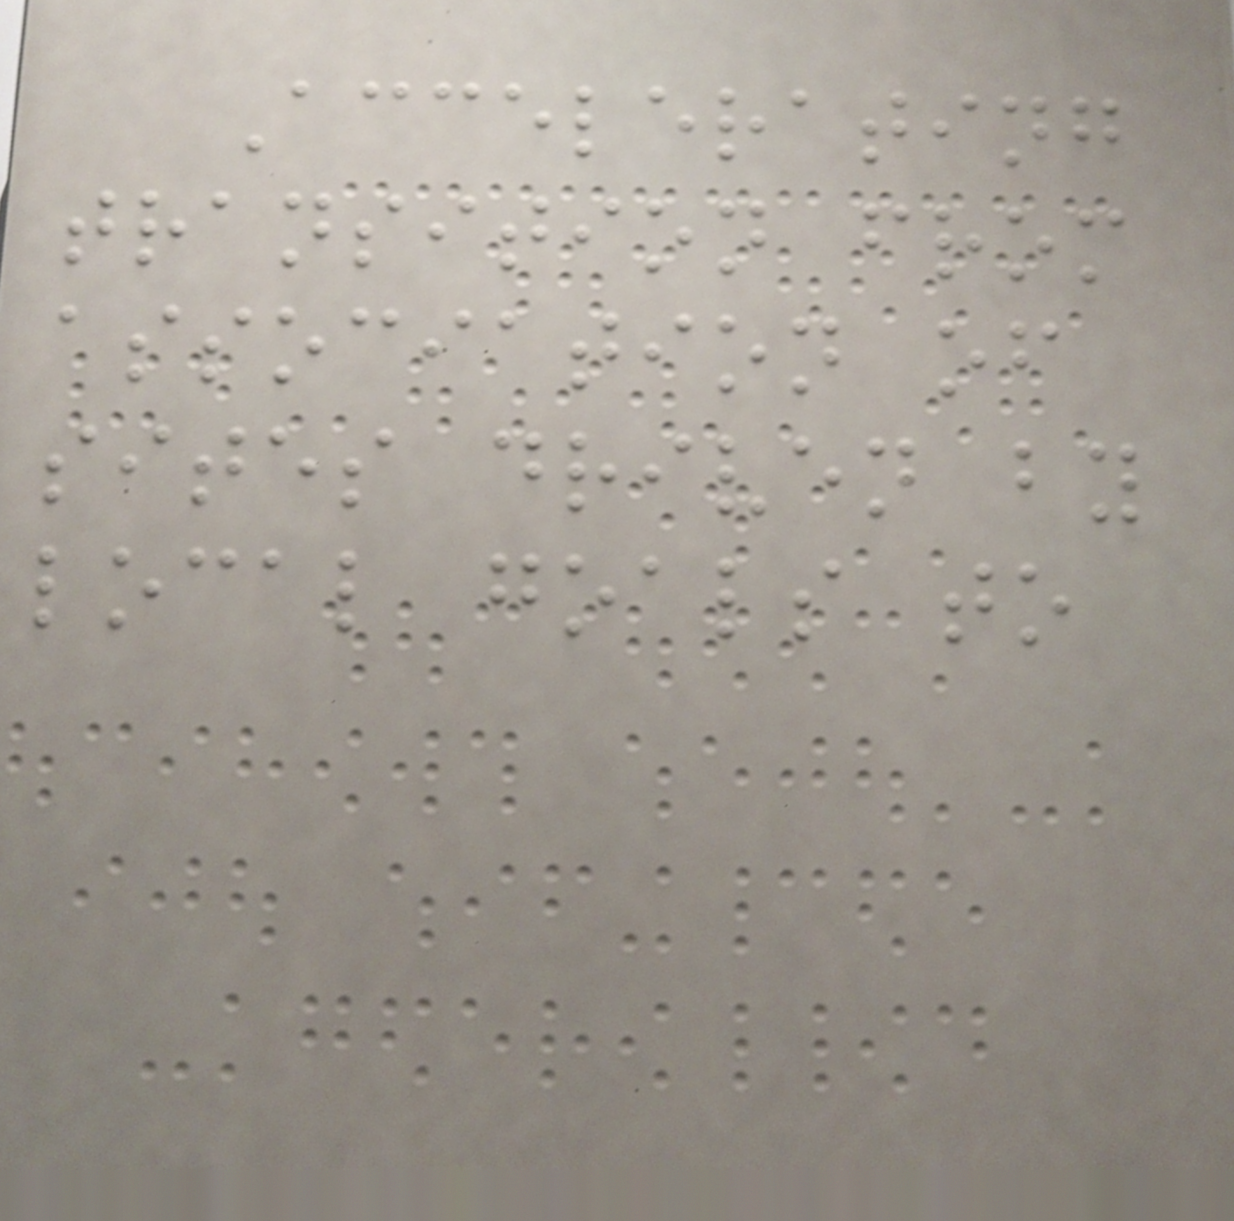Accelerating
transition from
association of
sites driven by
local goals to
